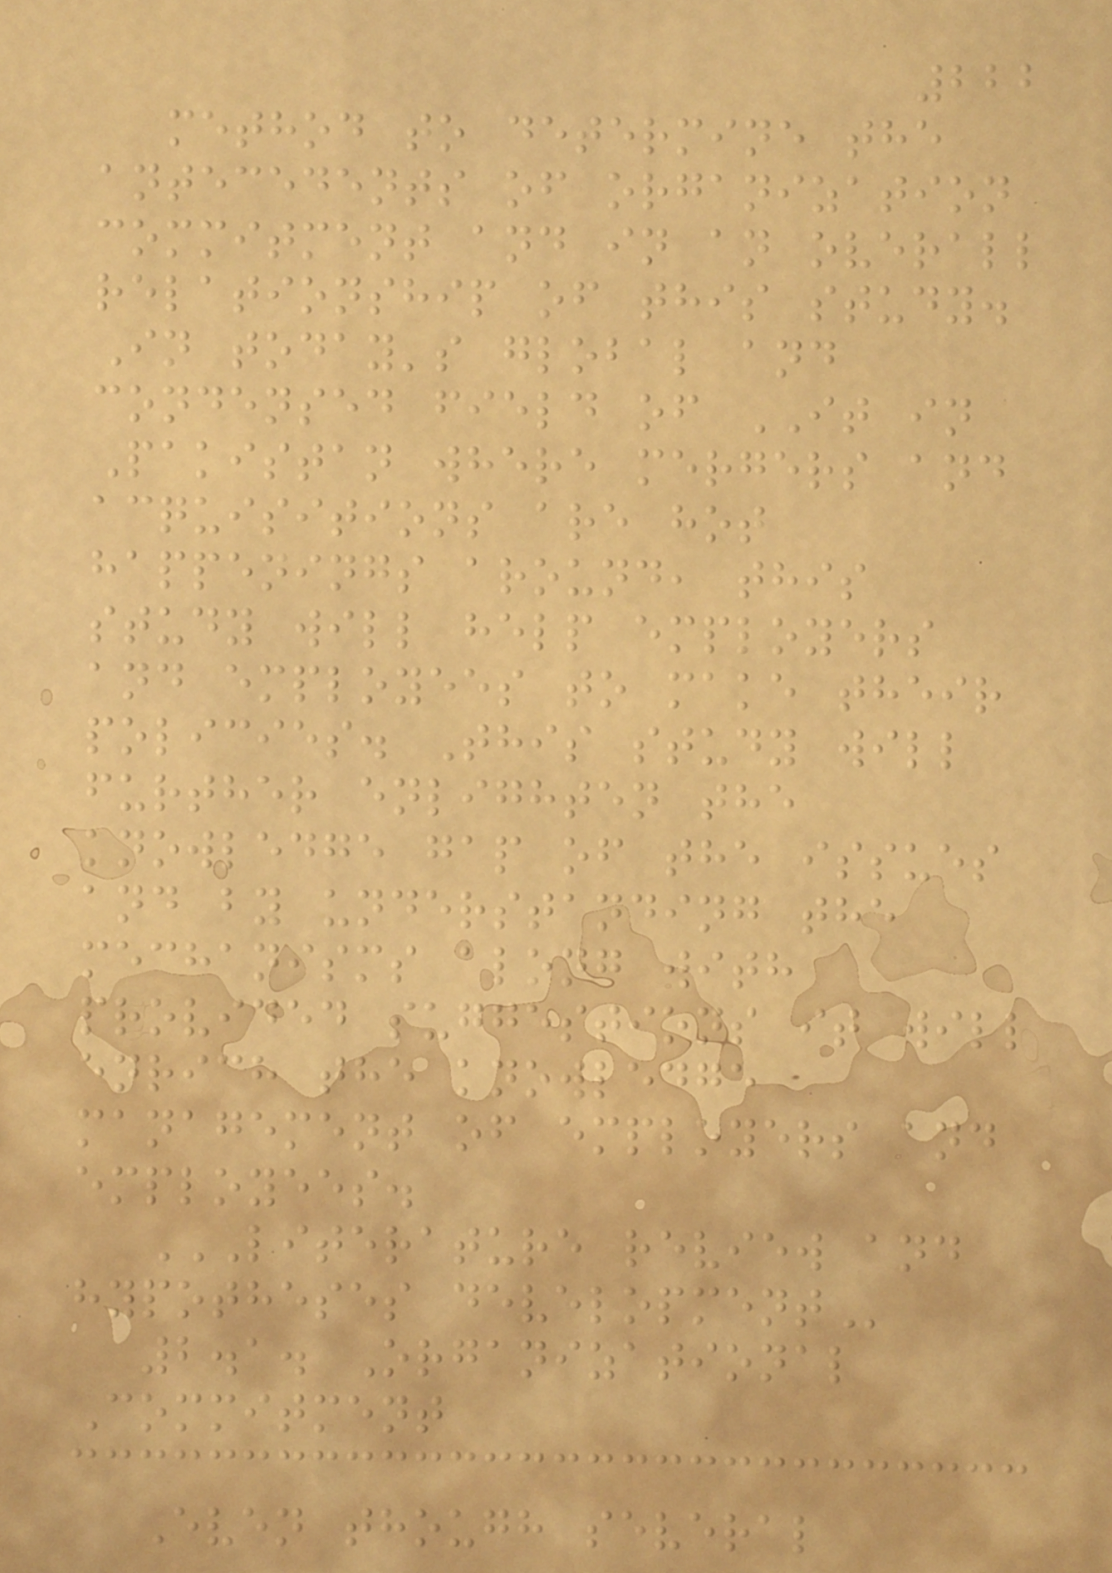222
method to determine the
antecedents of organization
commitment and in an overall
relationship of this study.
In today's global and
condensed field of IT in
Pakistan where mergers and
acquisitions are hot
happenings around, this
study will help employers
and employees to make their
policies. This study will
further enlighten the
knowledge gap of the issues
and by understanding the
mechanisms along with
provided suggestions it will
enrich the knowledge
management of employers and
employees.
LITERATURE REVIEW AND
HYPOTHESES DEVELOPMENT
2.1. Organizational
Commitment
Even though several
